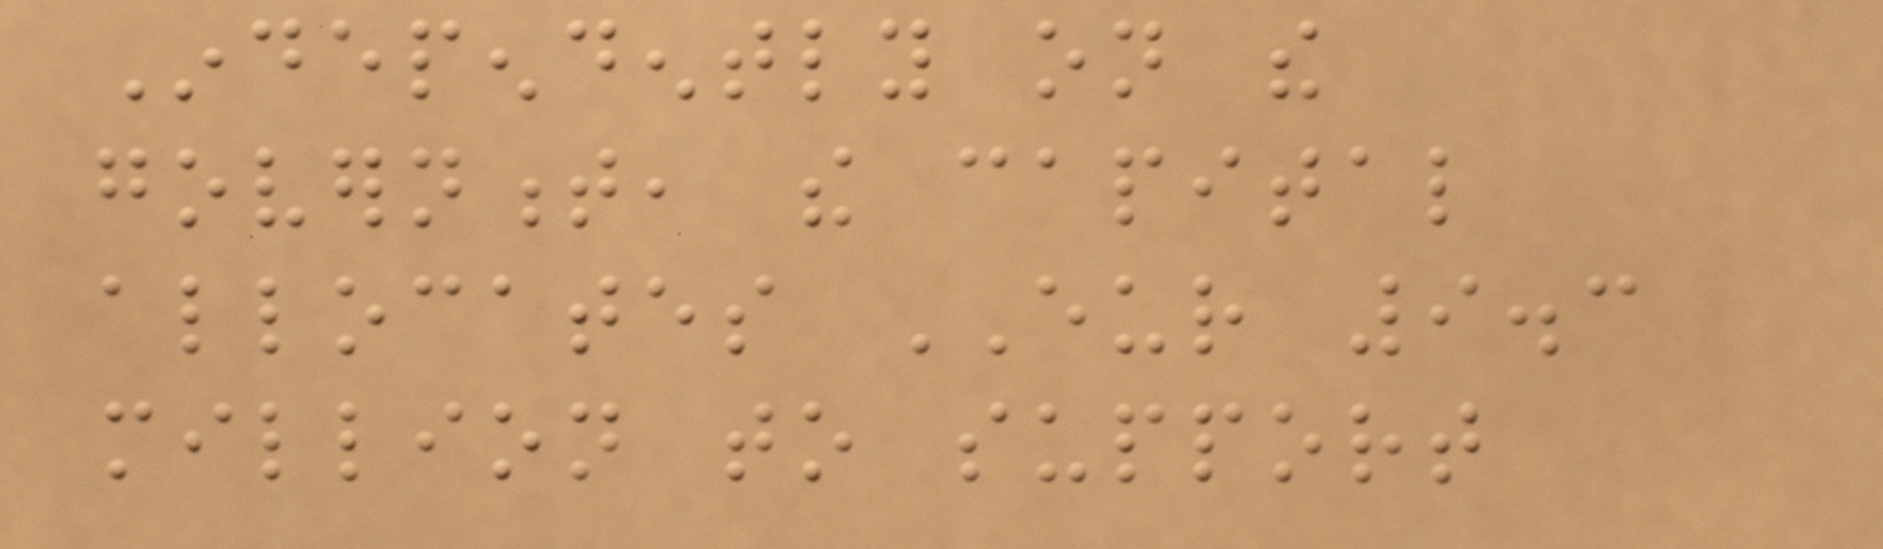Independently on the
government, the capital
allocates EUR 9.3
million to support
